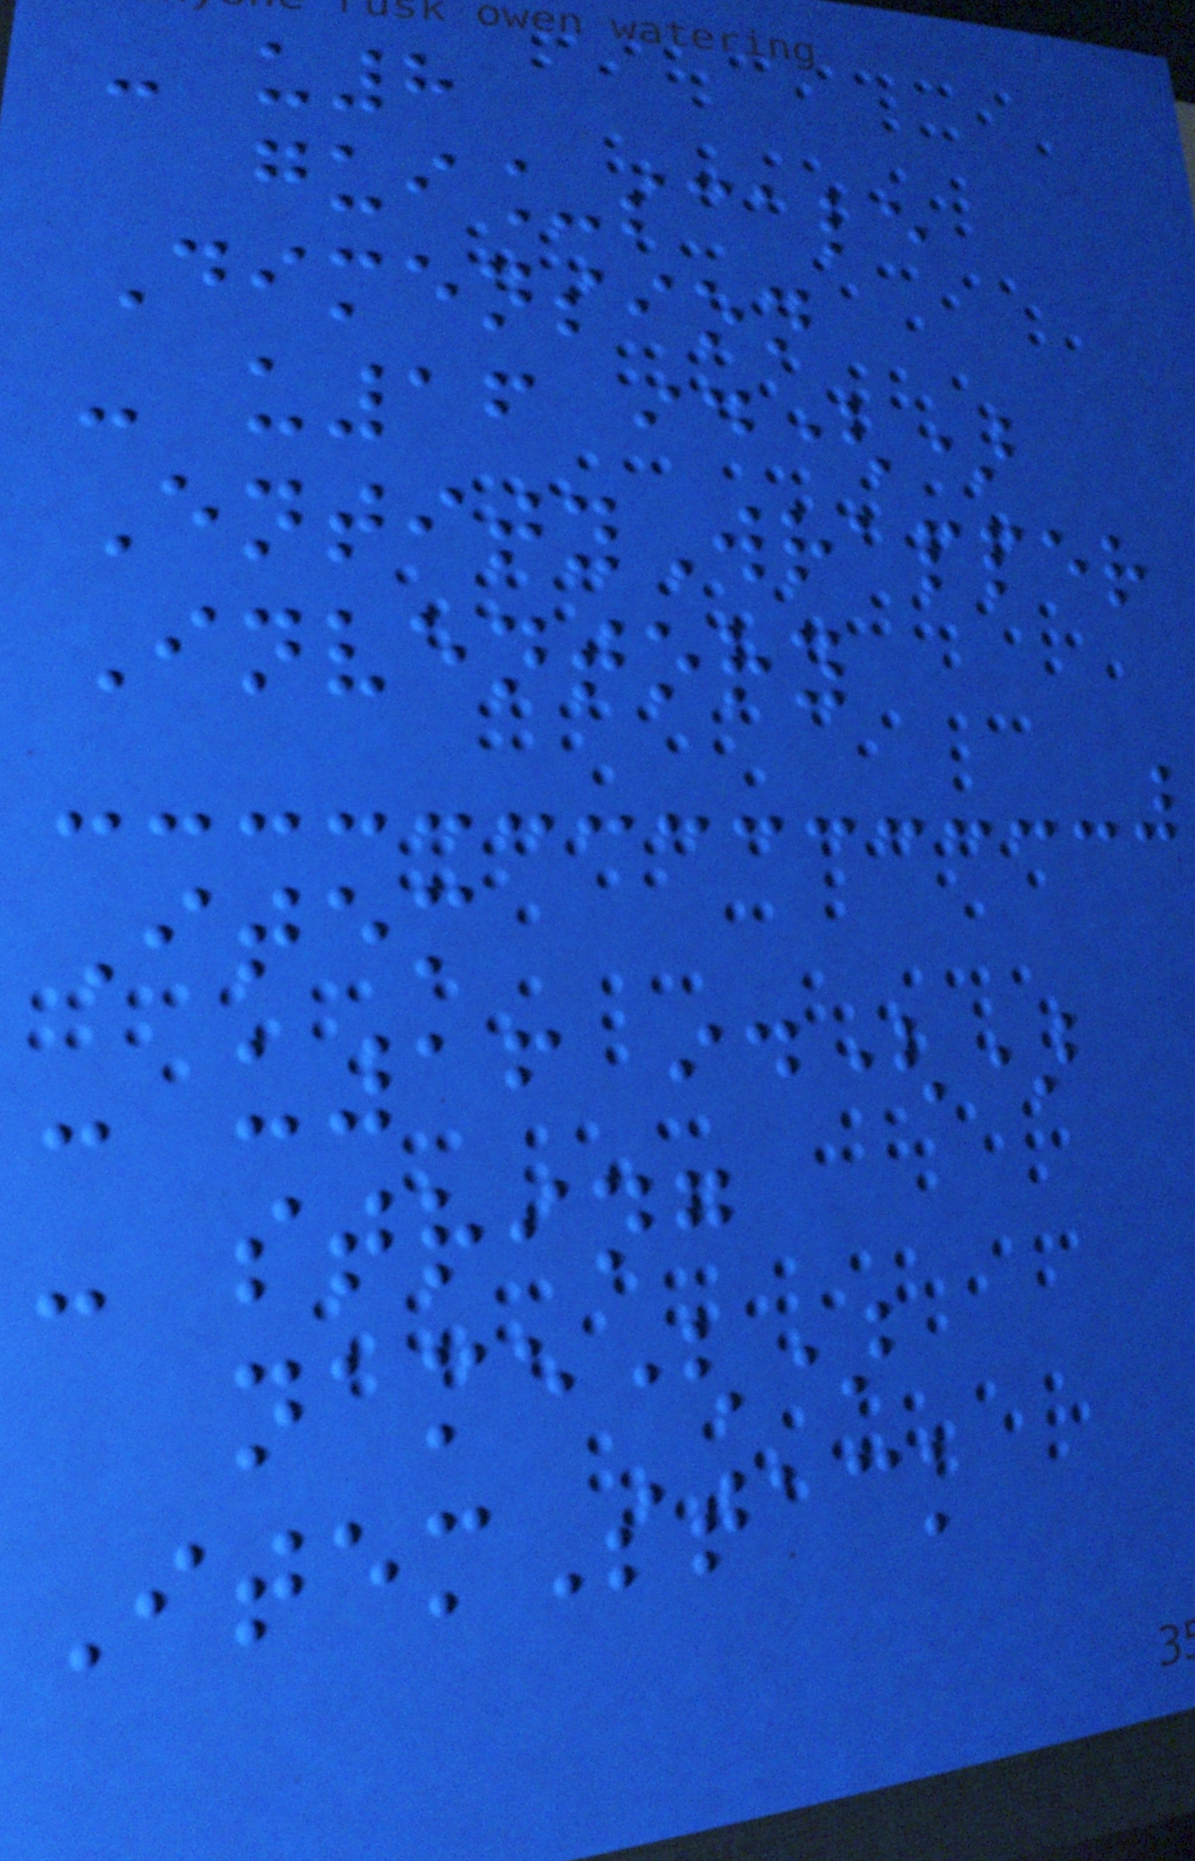- u8
gui_scale
Dimension
- u16 id()
EntityWrapper
Inventory
Item
- u16 id()
- string
name()
ItemStack
